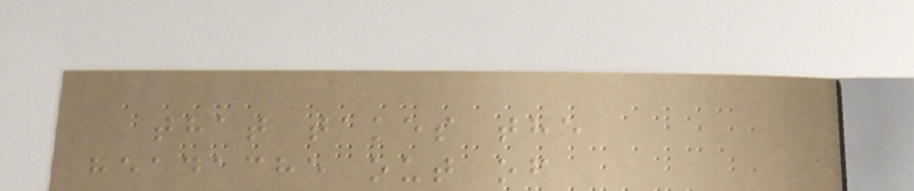that takes the
headache out of
